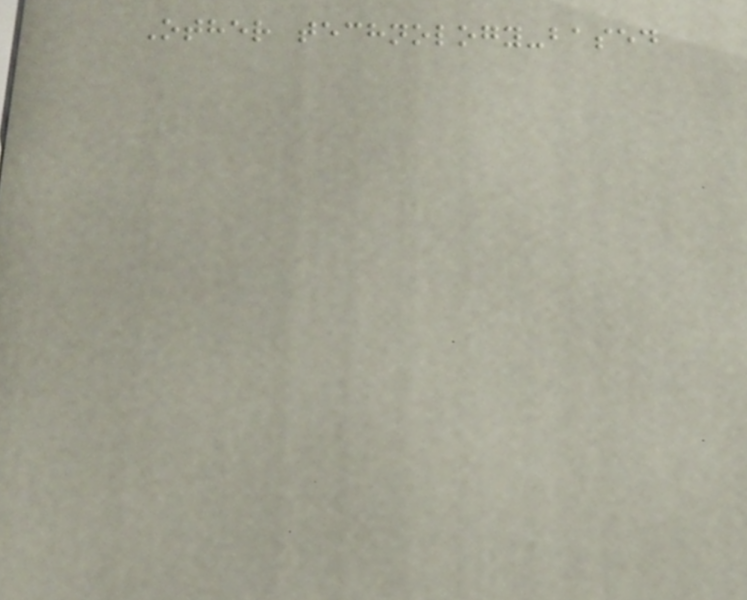Other technology-based
